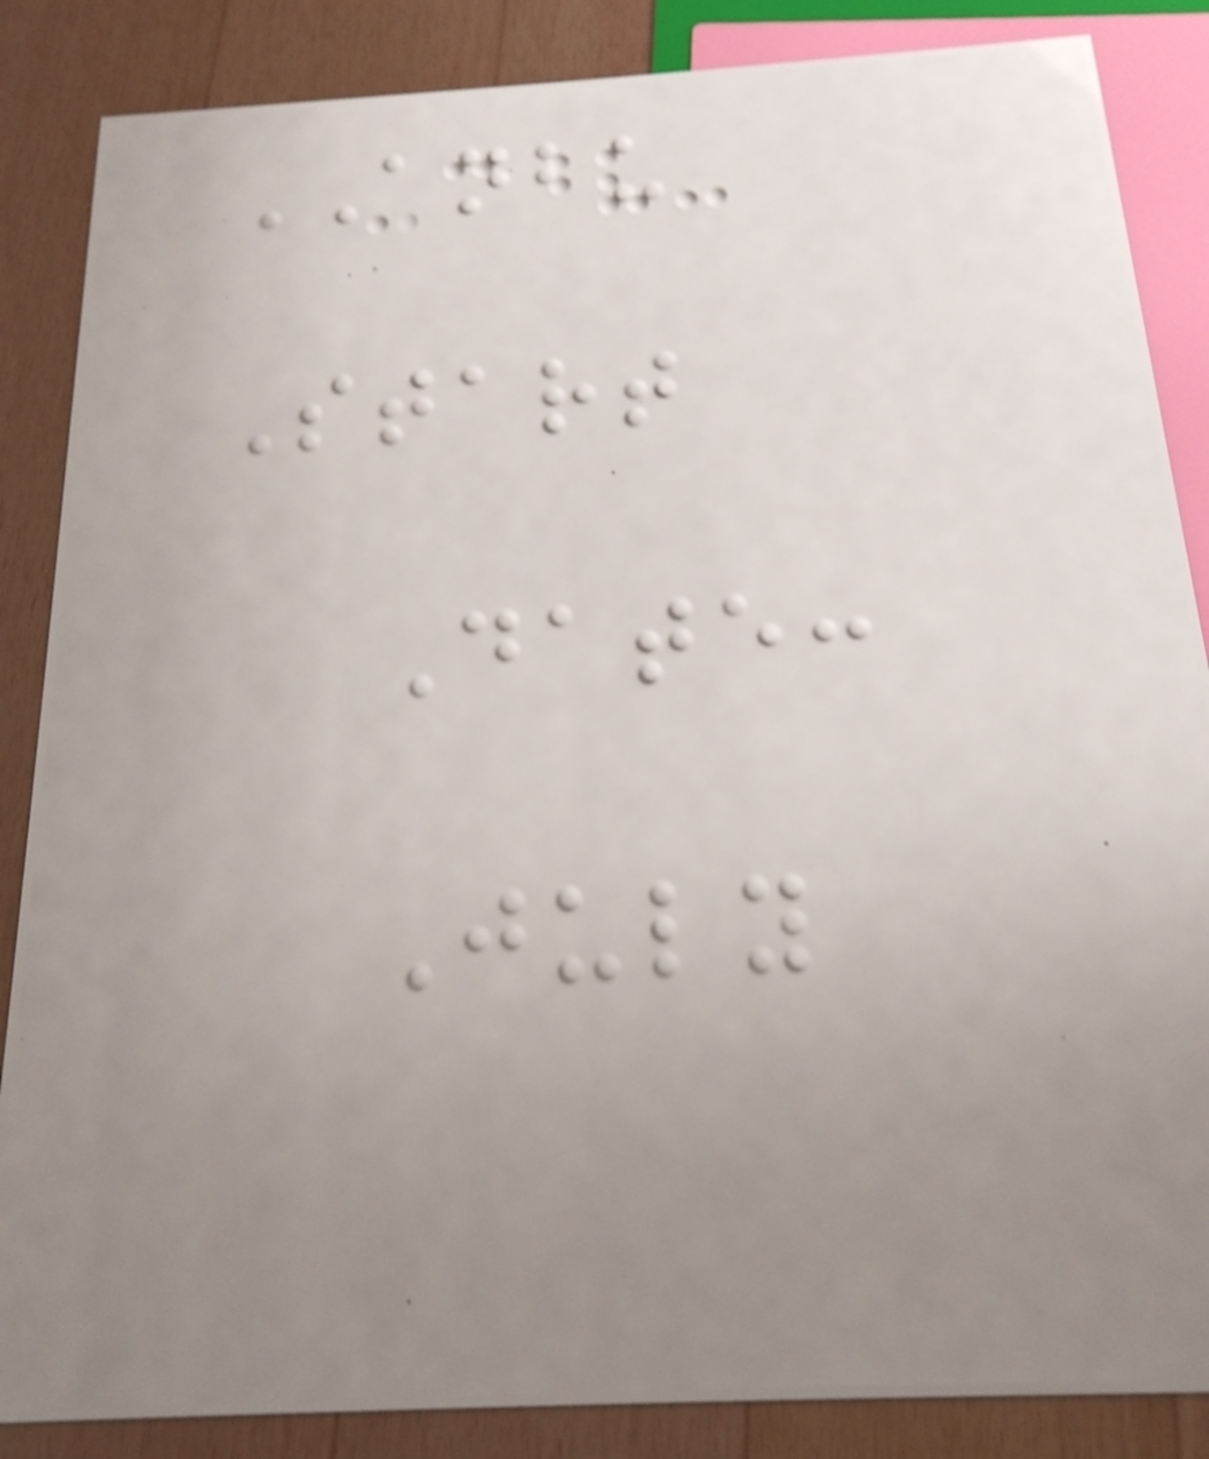ANBU
Start
Date:
July
